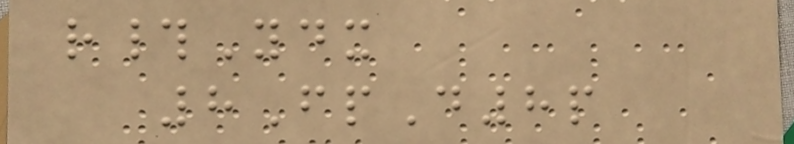r#Ydx
8FpD8p
